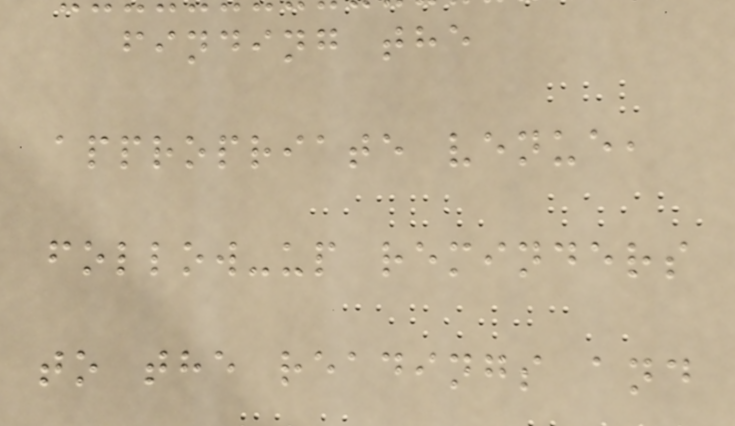finding the
appropriate venue,
follow-up reminders
to the readings and
